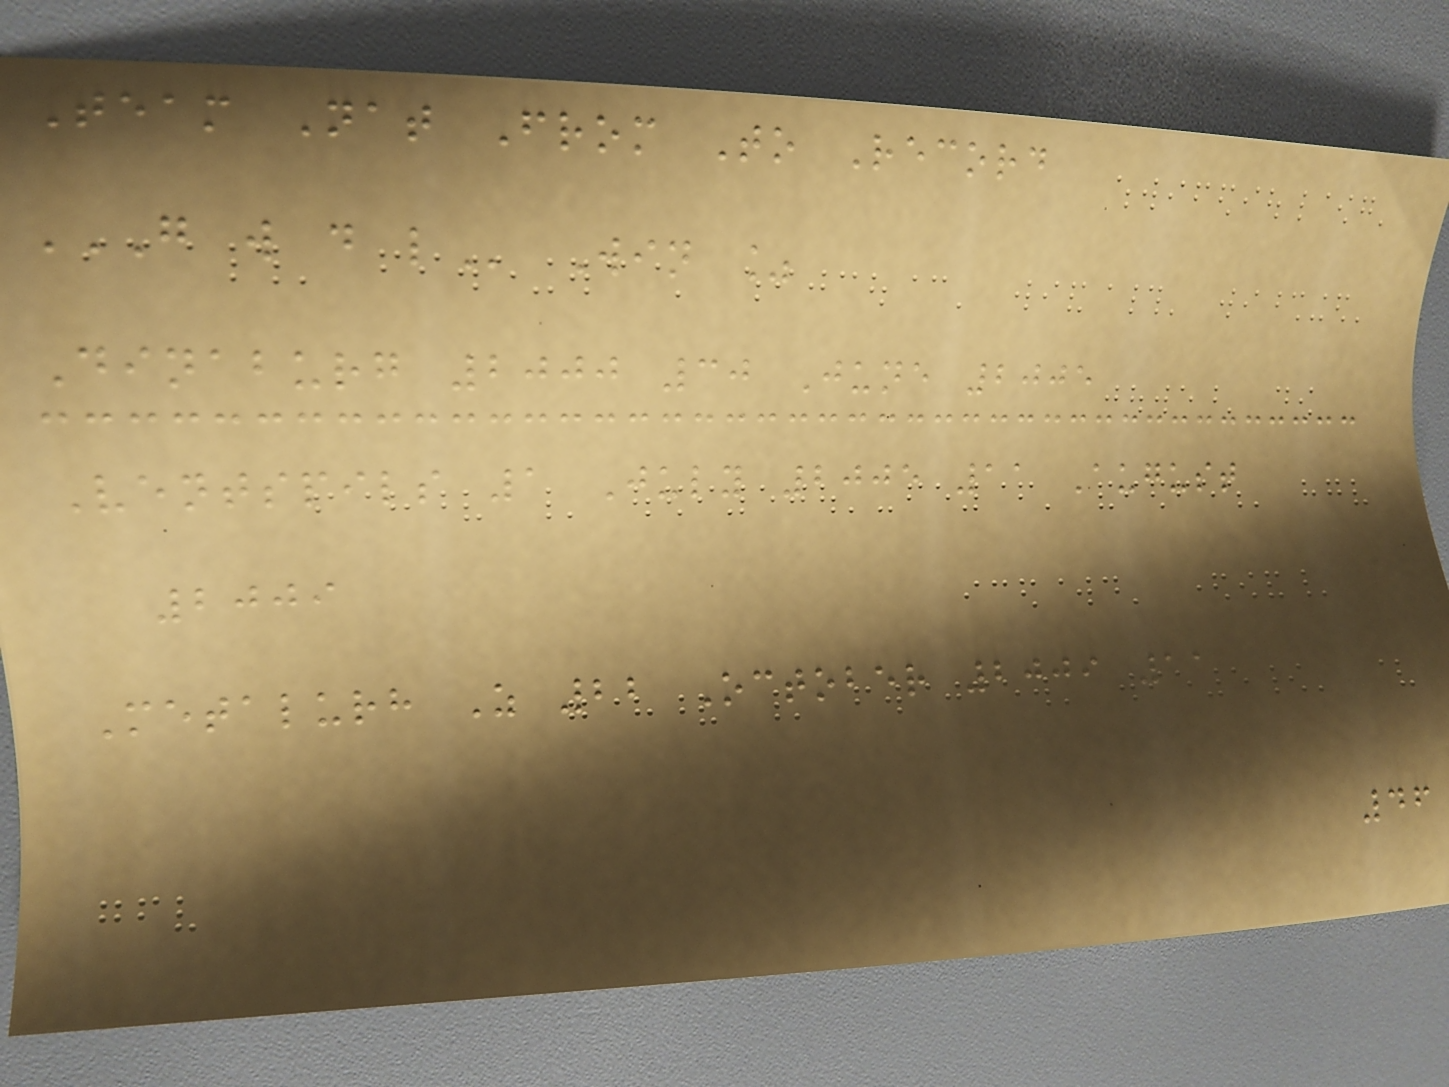Team Nat From To Record
G W D L Win %
Dinaburg 2000 30 June 2005
Ventspils 1 July 2005 11 August
2009
Metalurh Z 22 October 2009 11
46
